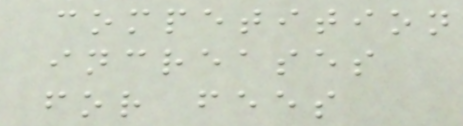competition
increases
for fees
